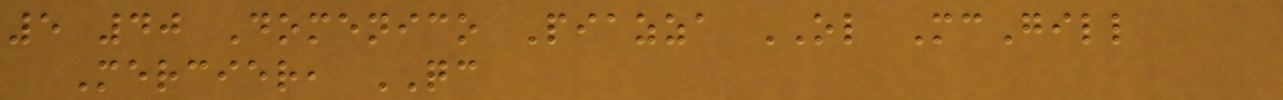5 40 Domenico Piazza OL McGill
Mercier, QC
